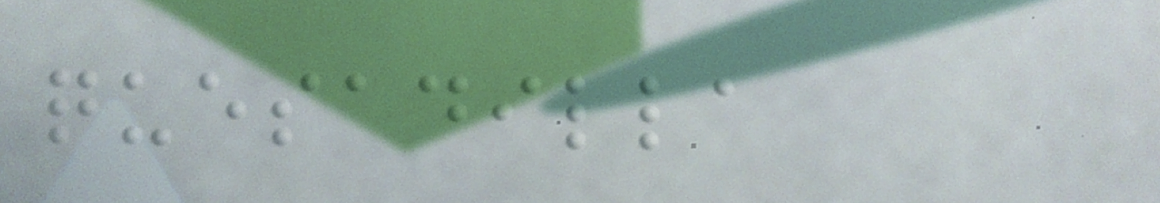quesadilla
